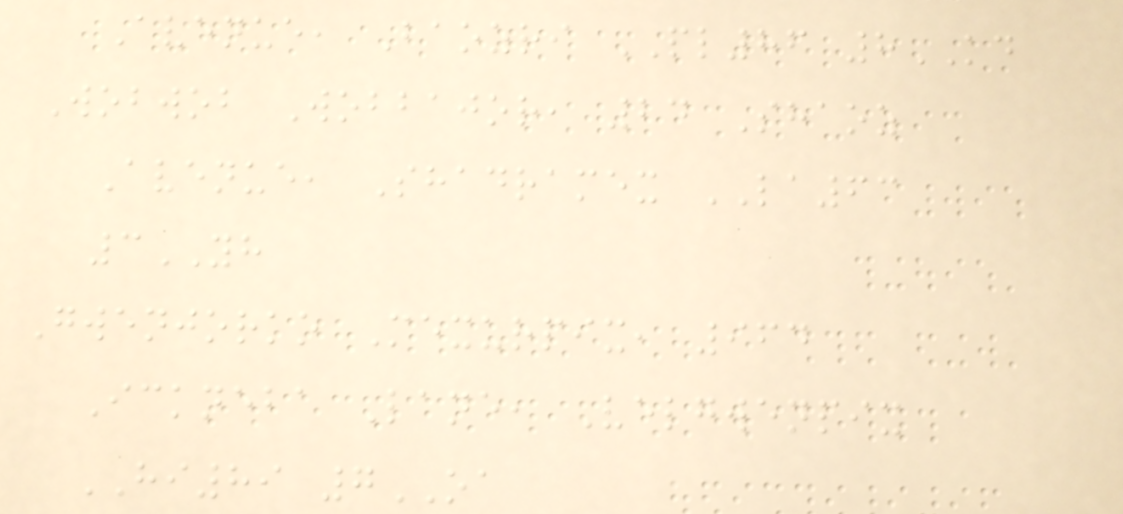Avenue, Baozri PL86 8KD
Wobwob Wobbajor, 24 Shaoz
Avenue, Shadramex LA63
3YH
Gwenjorko Mexurpix, 964
Ickneba Lane, Velgwenpix
HI89 7OA
